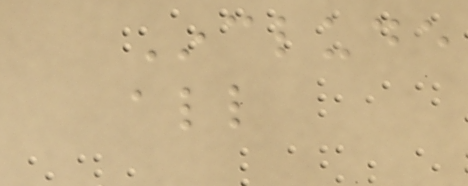Include
all
